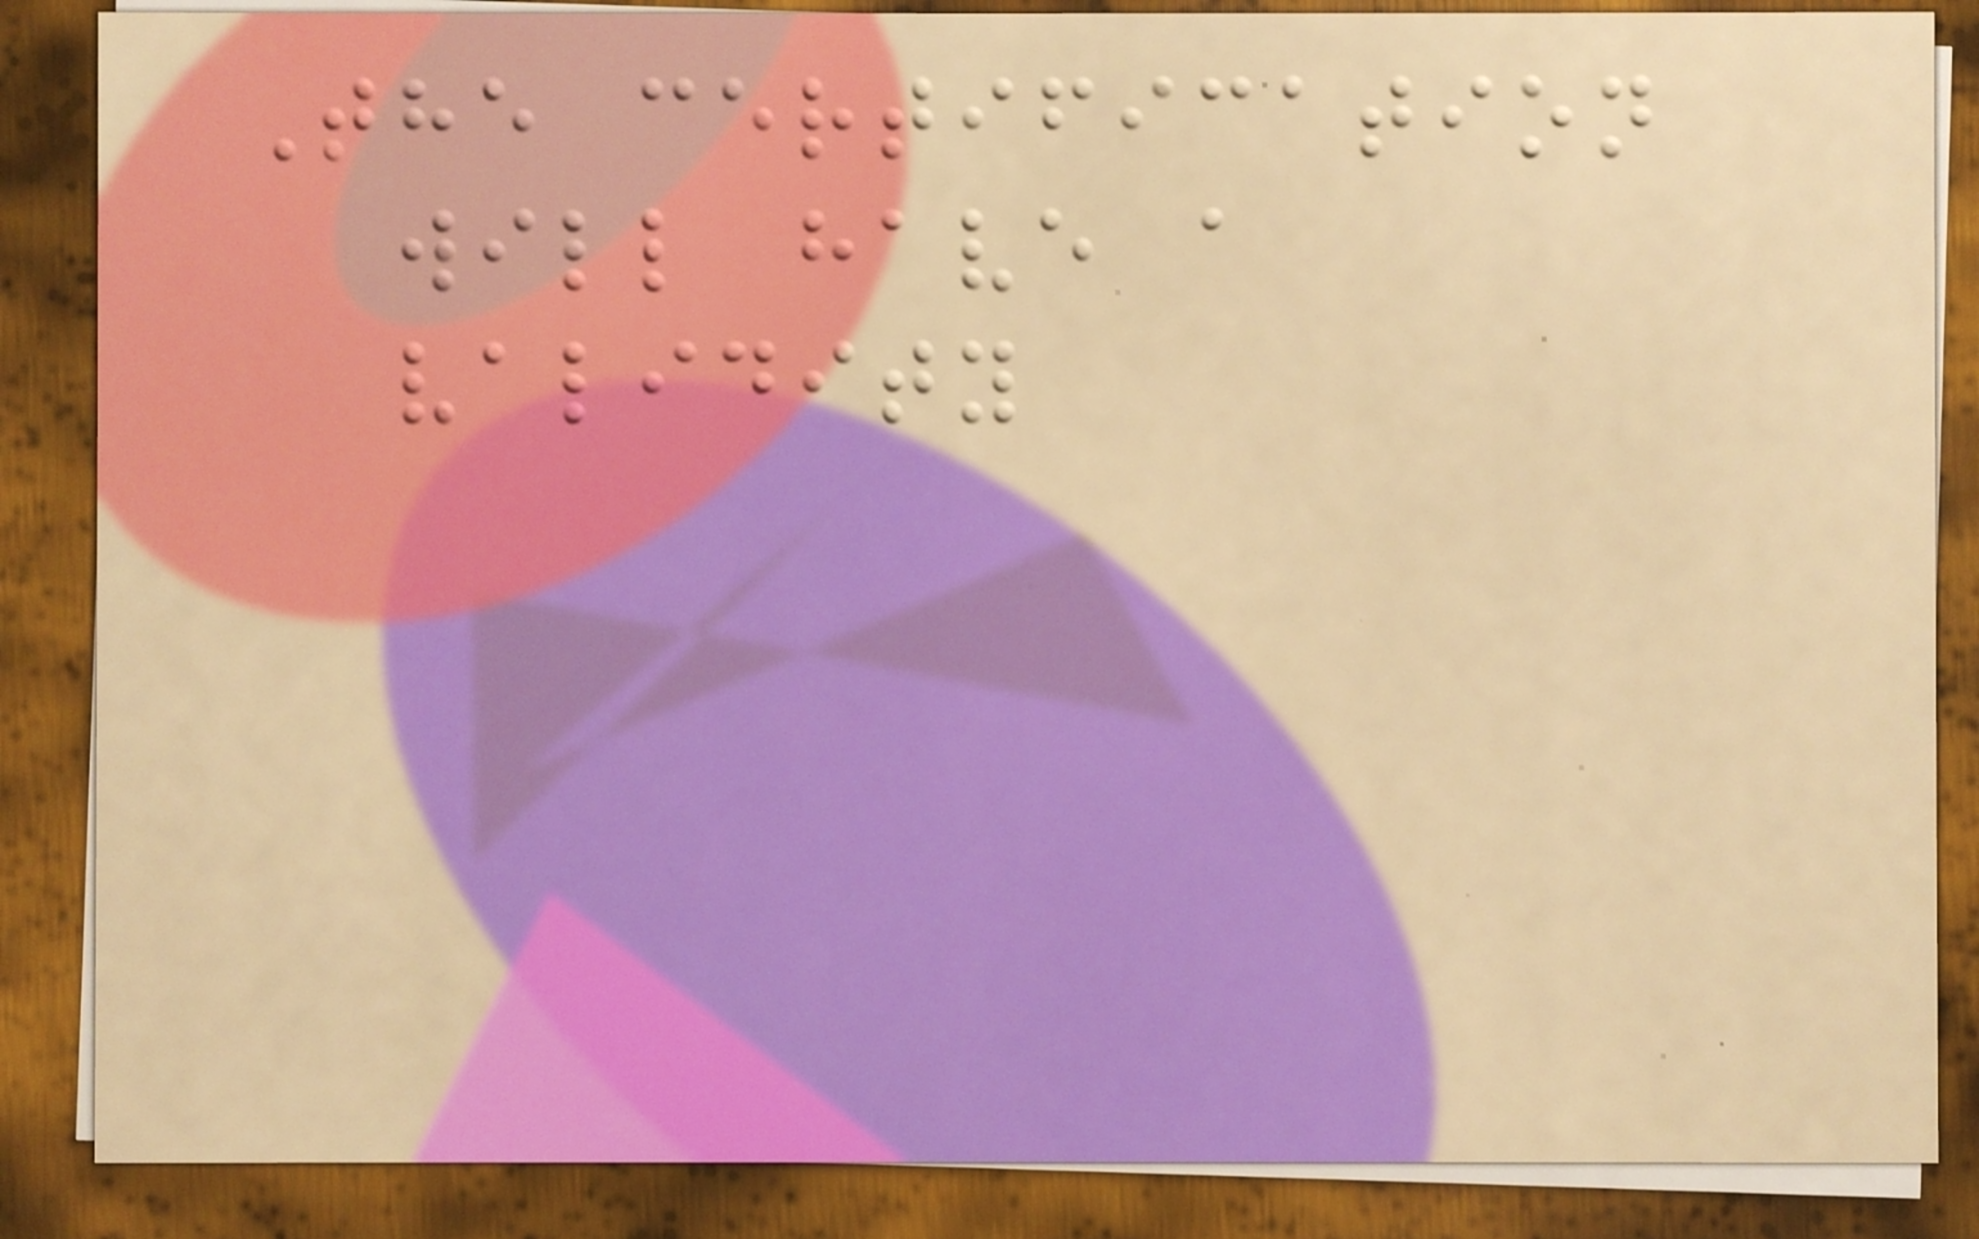The certification
will have a
validity
